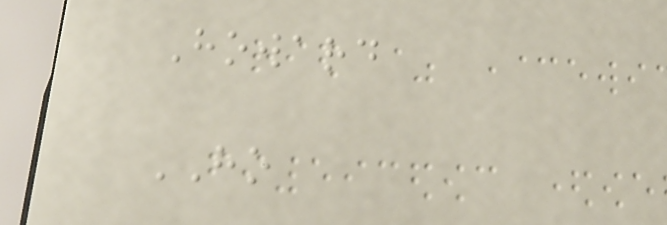Howard
HO
